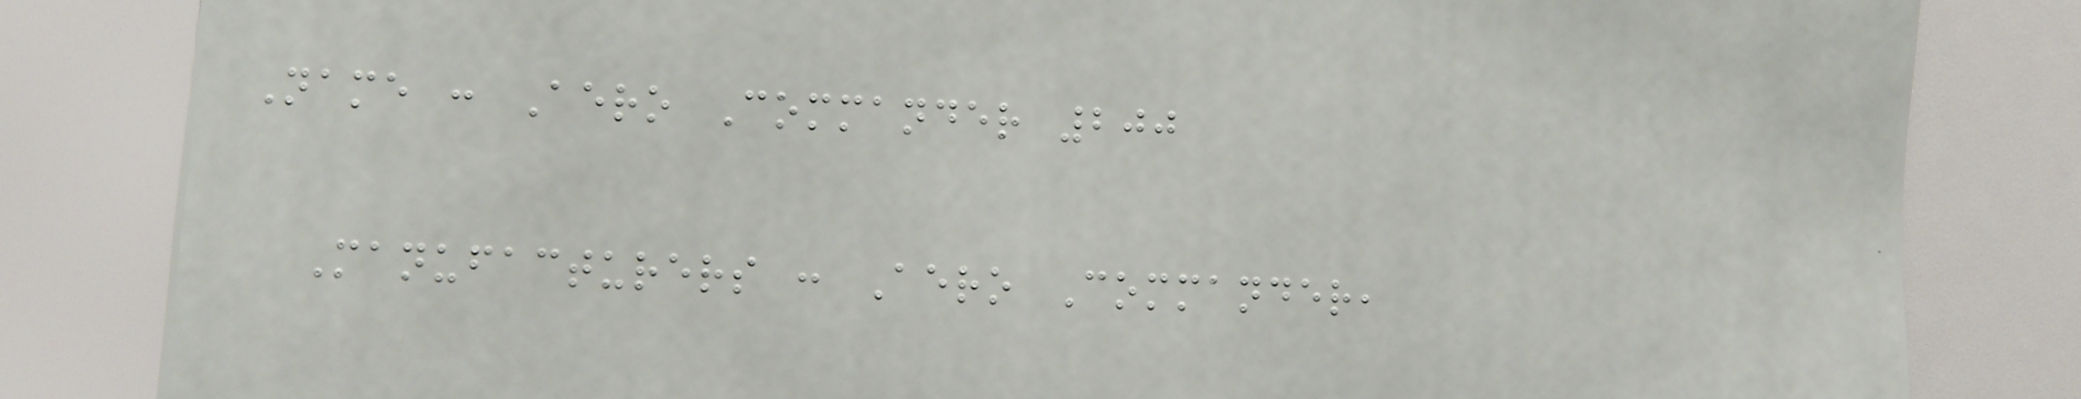Name : Aero Commander 200
Manufacturers : Aero Commander,
